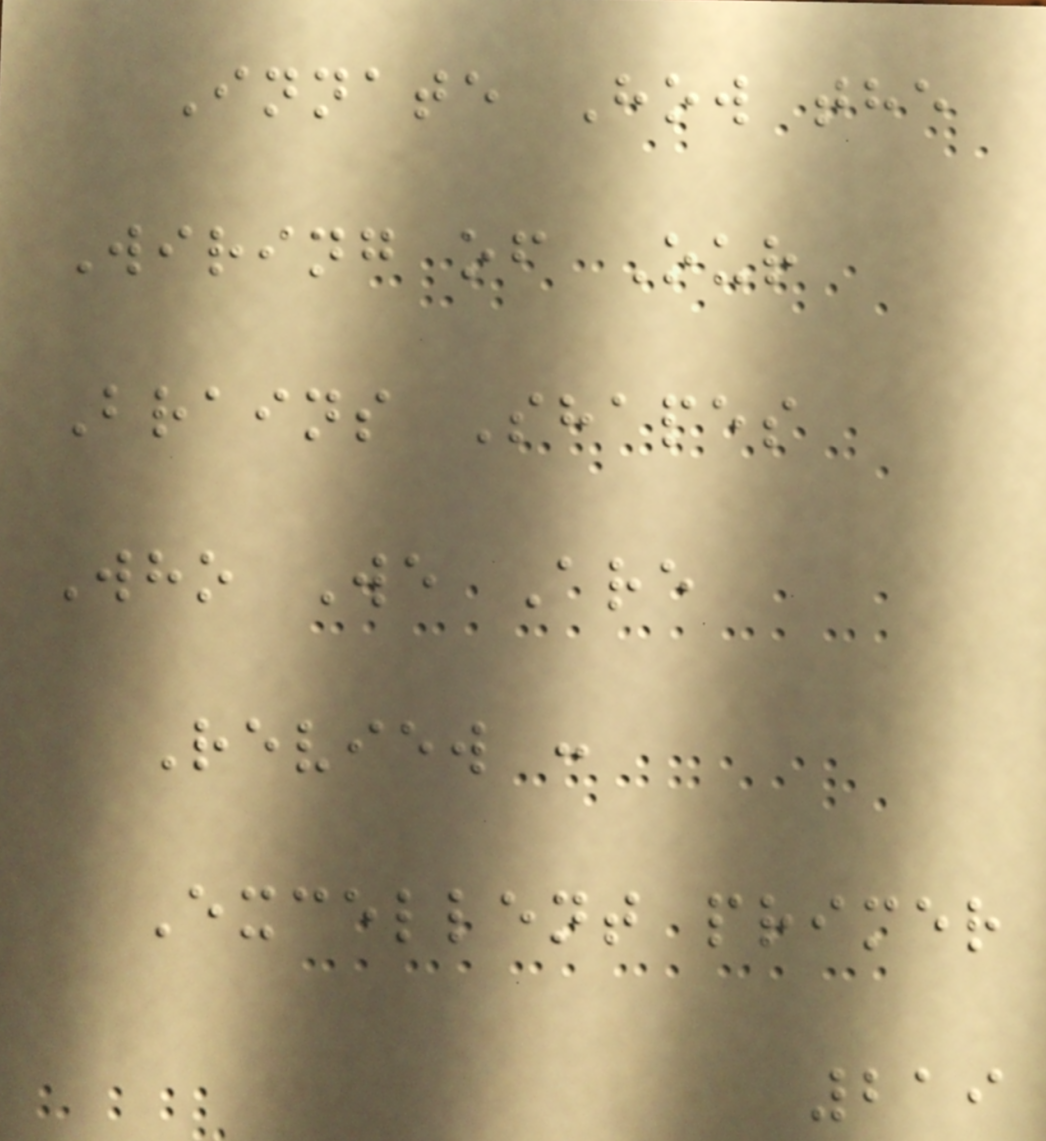Innate How the
Wiring of Our
Brains Shapes
Who We Are
Review :
Excellent primer
219
